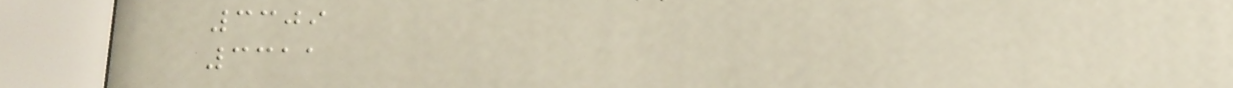3309
3311
